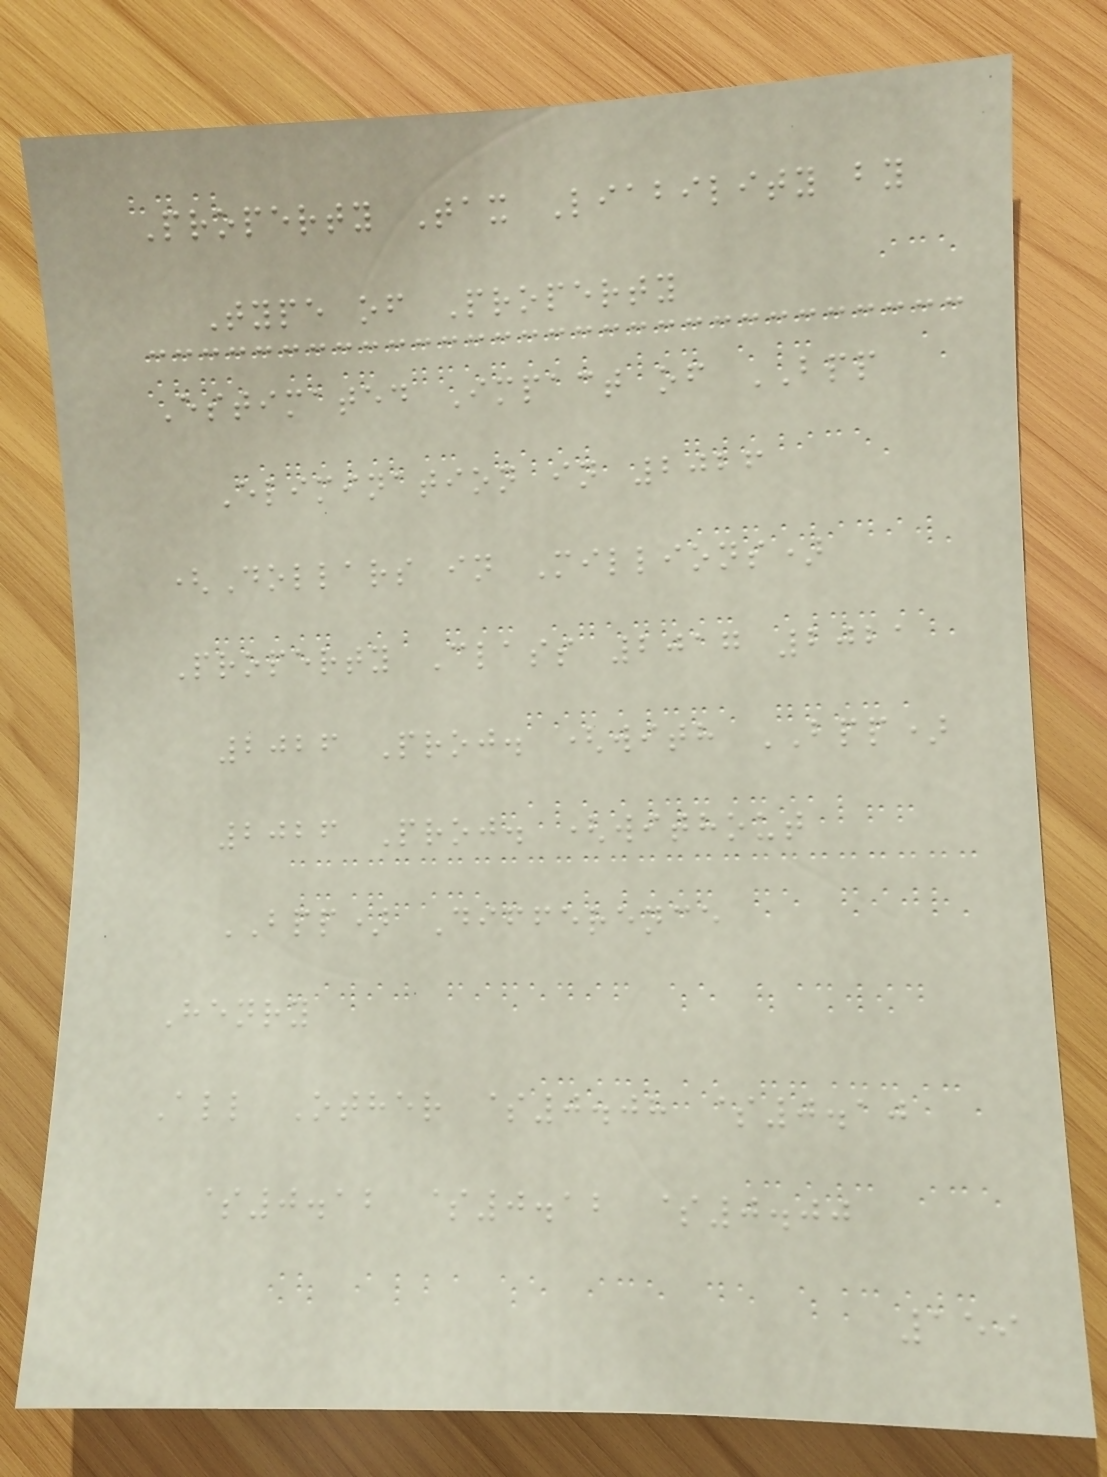Property Tax Liability by
Type of Property
Estimated Impact of BPP
Elimination in 2026
(Dollars in Millions)
Property Class 2017 2021
2026 Proj. (with BPP)
2026 Proj. (without
BPP) Difference
Henry
All Other $0.08 $0.10
$0.12 $0.12 $0.00
159
